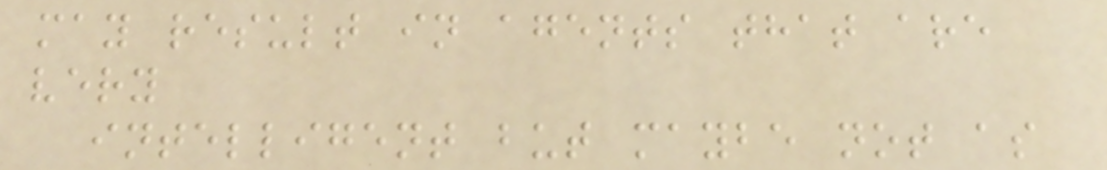may result in agents that are
very
intelligent but maybe not as
